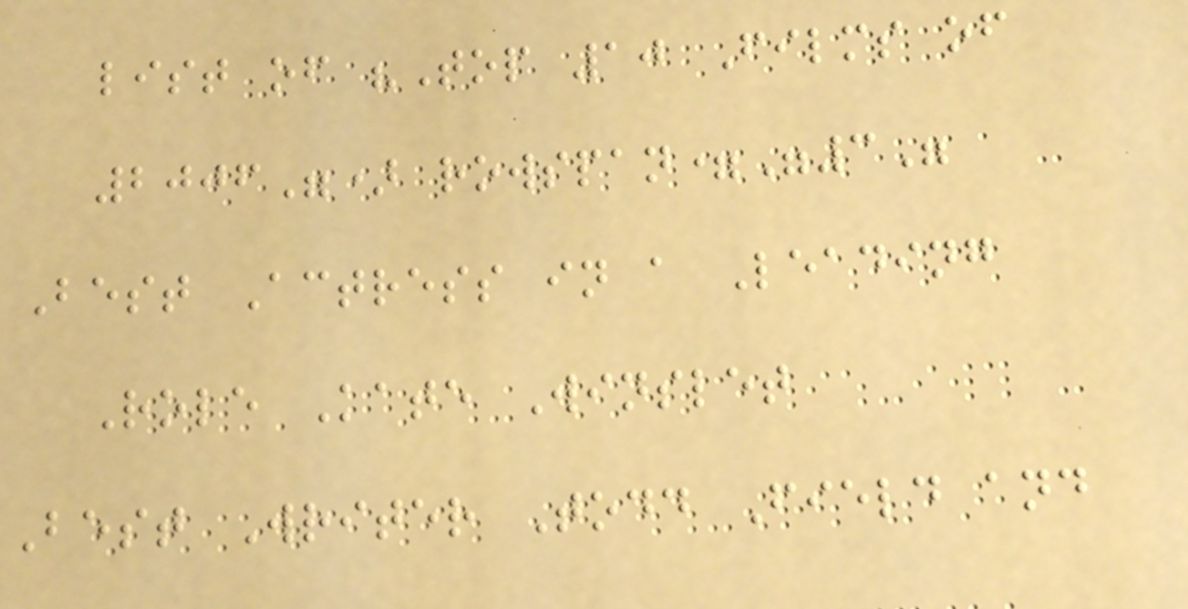list of "Top 10 Films of
2006") rowspan="3"
Best Actress in a Leading
Role Kate Winslet
Best Writer Todd Field and
